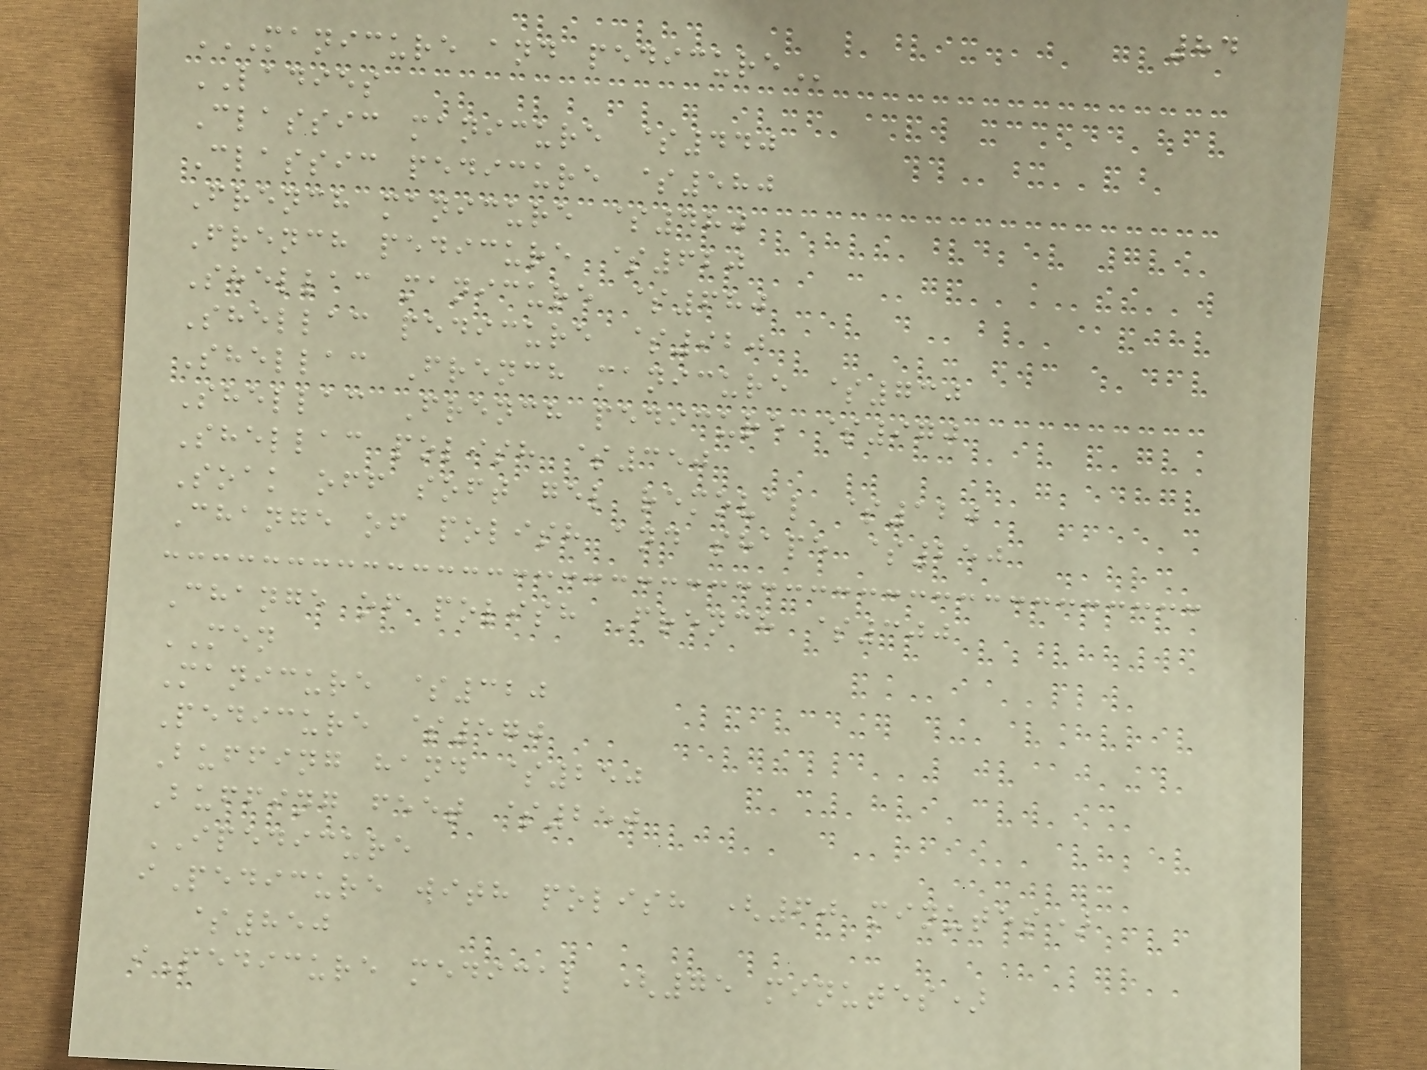84
MANICURE AND PEDICURE
LADIES
Classic manicure $440
Classic pedicure $580
French manicure $480
French pedicure $620
Shellac manicure $680
Shellac pedicure $920
Shellac French manicure $730
Shellac French pedicure $970
Shellac polish $350
Soak off soft gel removal $120
Change of polish and shape $250
Change of polish French $300
MEN
Manicure $320
Pedicure $570
Buffing hand $250
Buffing feet $250
IPEDICURE
iPedicure with polish (60 minutes)
$850
iPedicure medical (75 minutes)
